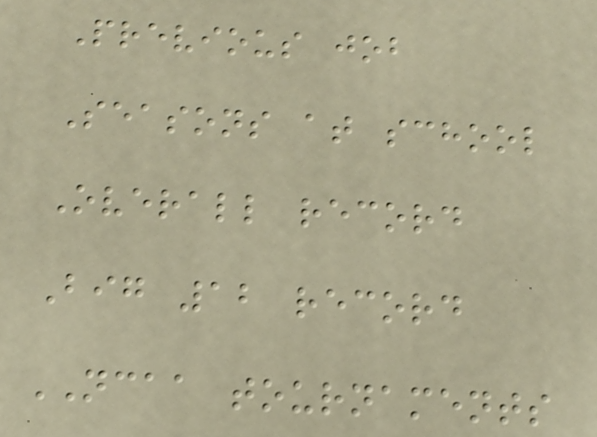Previous job
Seasons at school
Overall record
Big 12 record
NCAA tournaments
